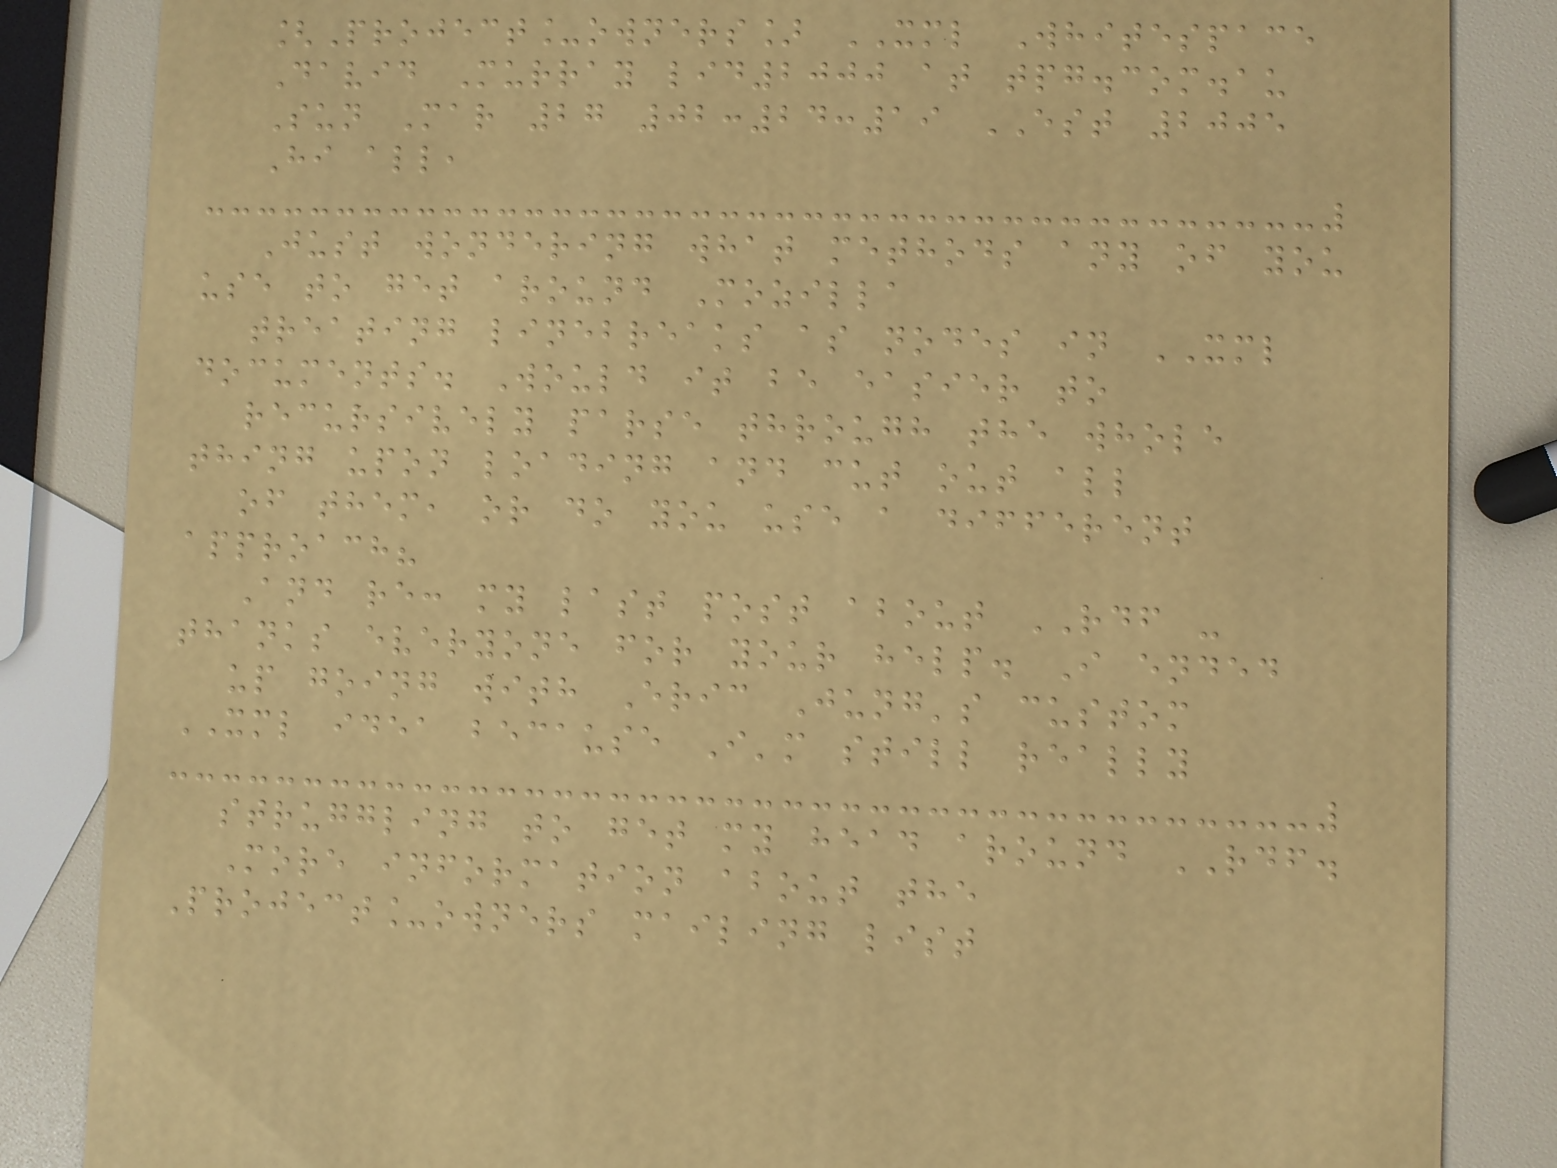[Project_owners] XML Whitespace
David Murray lid2000 at tpg.com.au
Sun Mar 27 02:24:19 EST 2005
Hi all,
Just wondering what methods any of you
use to get around Mozilla
treating linebreaks as nodes in XML
documents. Would it be easier to
recursively parse through the whole
thing upon loading and cut out all
of them, or do you use a different
approach?
And re: my last post about RDF -
thanks everyone for your help. I ended
up going with Eric Jung's custom
XML idea because I'm still really
struggling to get my head around RDF.
More information about the
Project_owners mailing list
